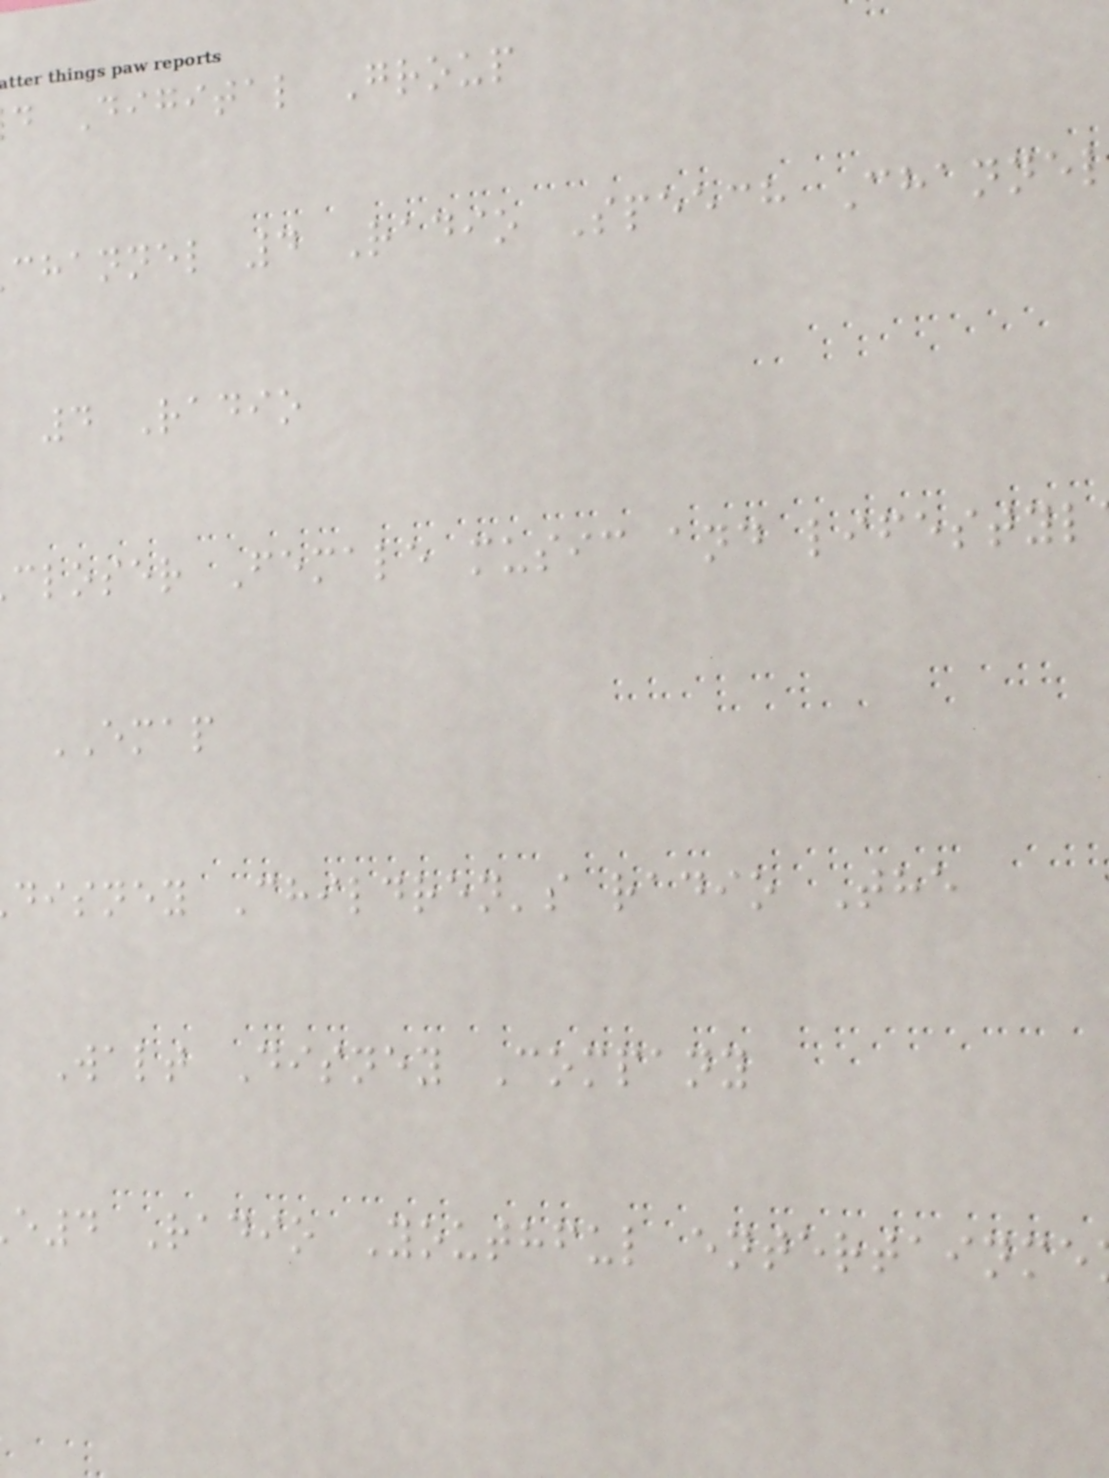d Digital Group
channel 4 Radio Speech Channe
4 Radio
closer Female music and lifestyl
EMAP
disney Children's radio The
Walt Disney Company
e4 Radio Youthful entertainme
